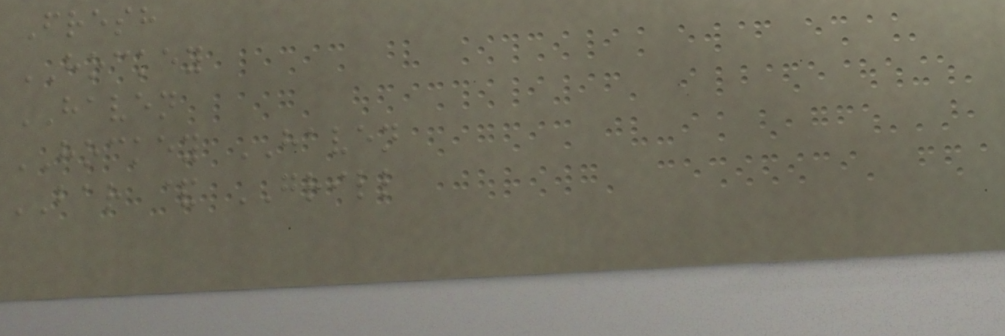Fresh
HOCKEY
HAVEN
HOCKEY HAVEN
BAR & GRILL
